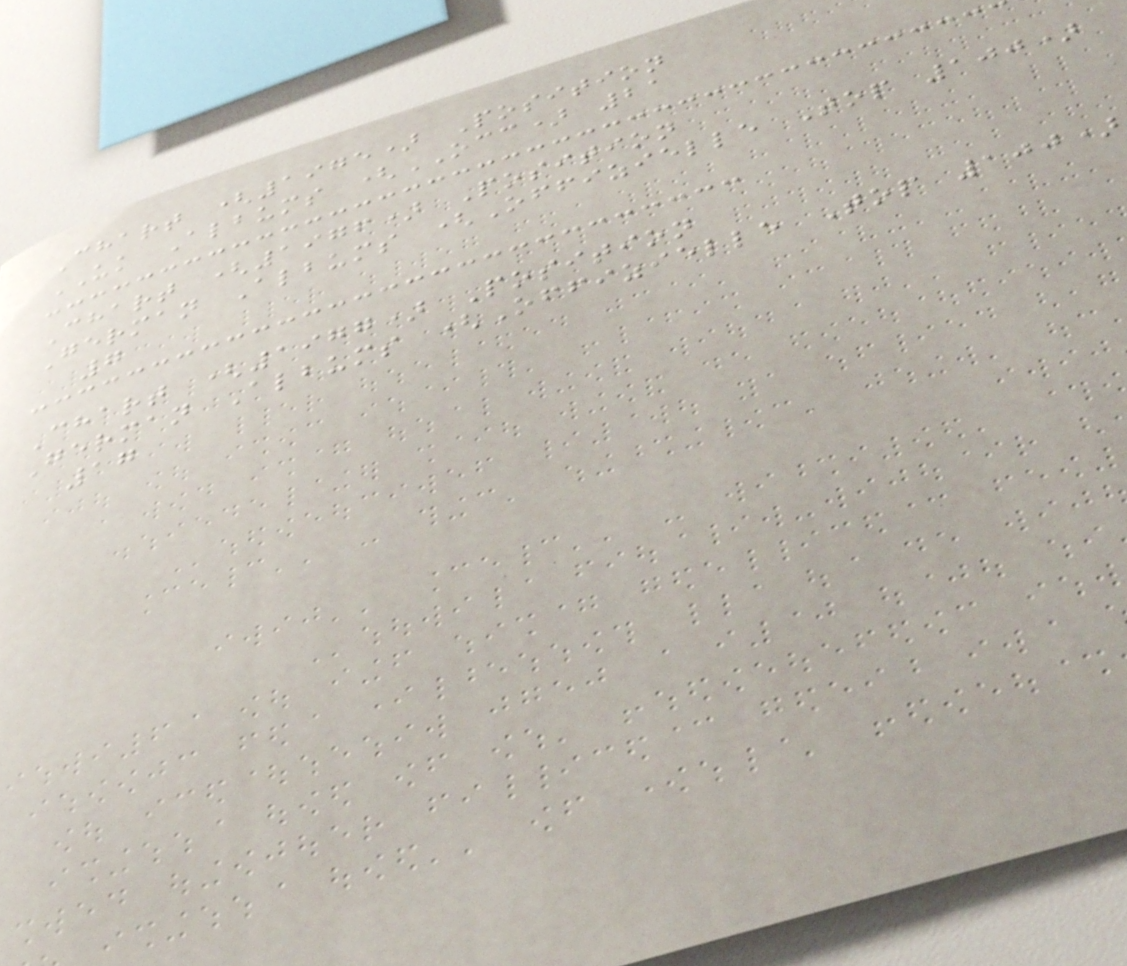Chart (1975) Position
UK Albums (OCC) 21
Chart (1976) Position
German Albums (Offizielle Top 100)
7
Chart (1977) Position
German Albums (Offizielle Top 100)
17
